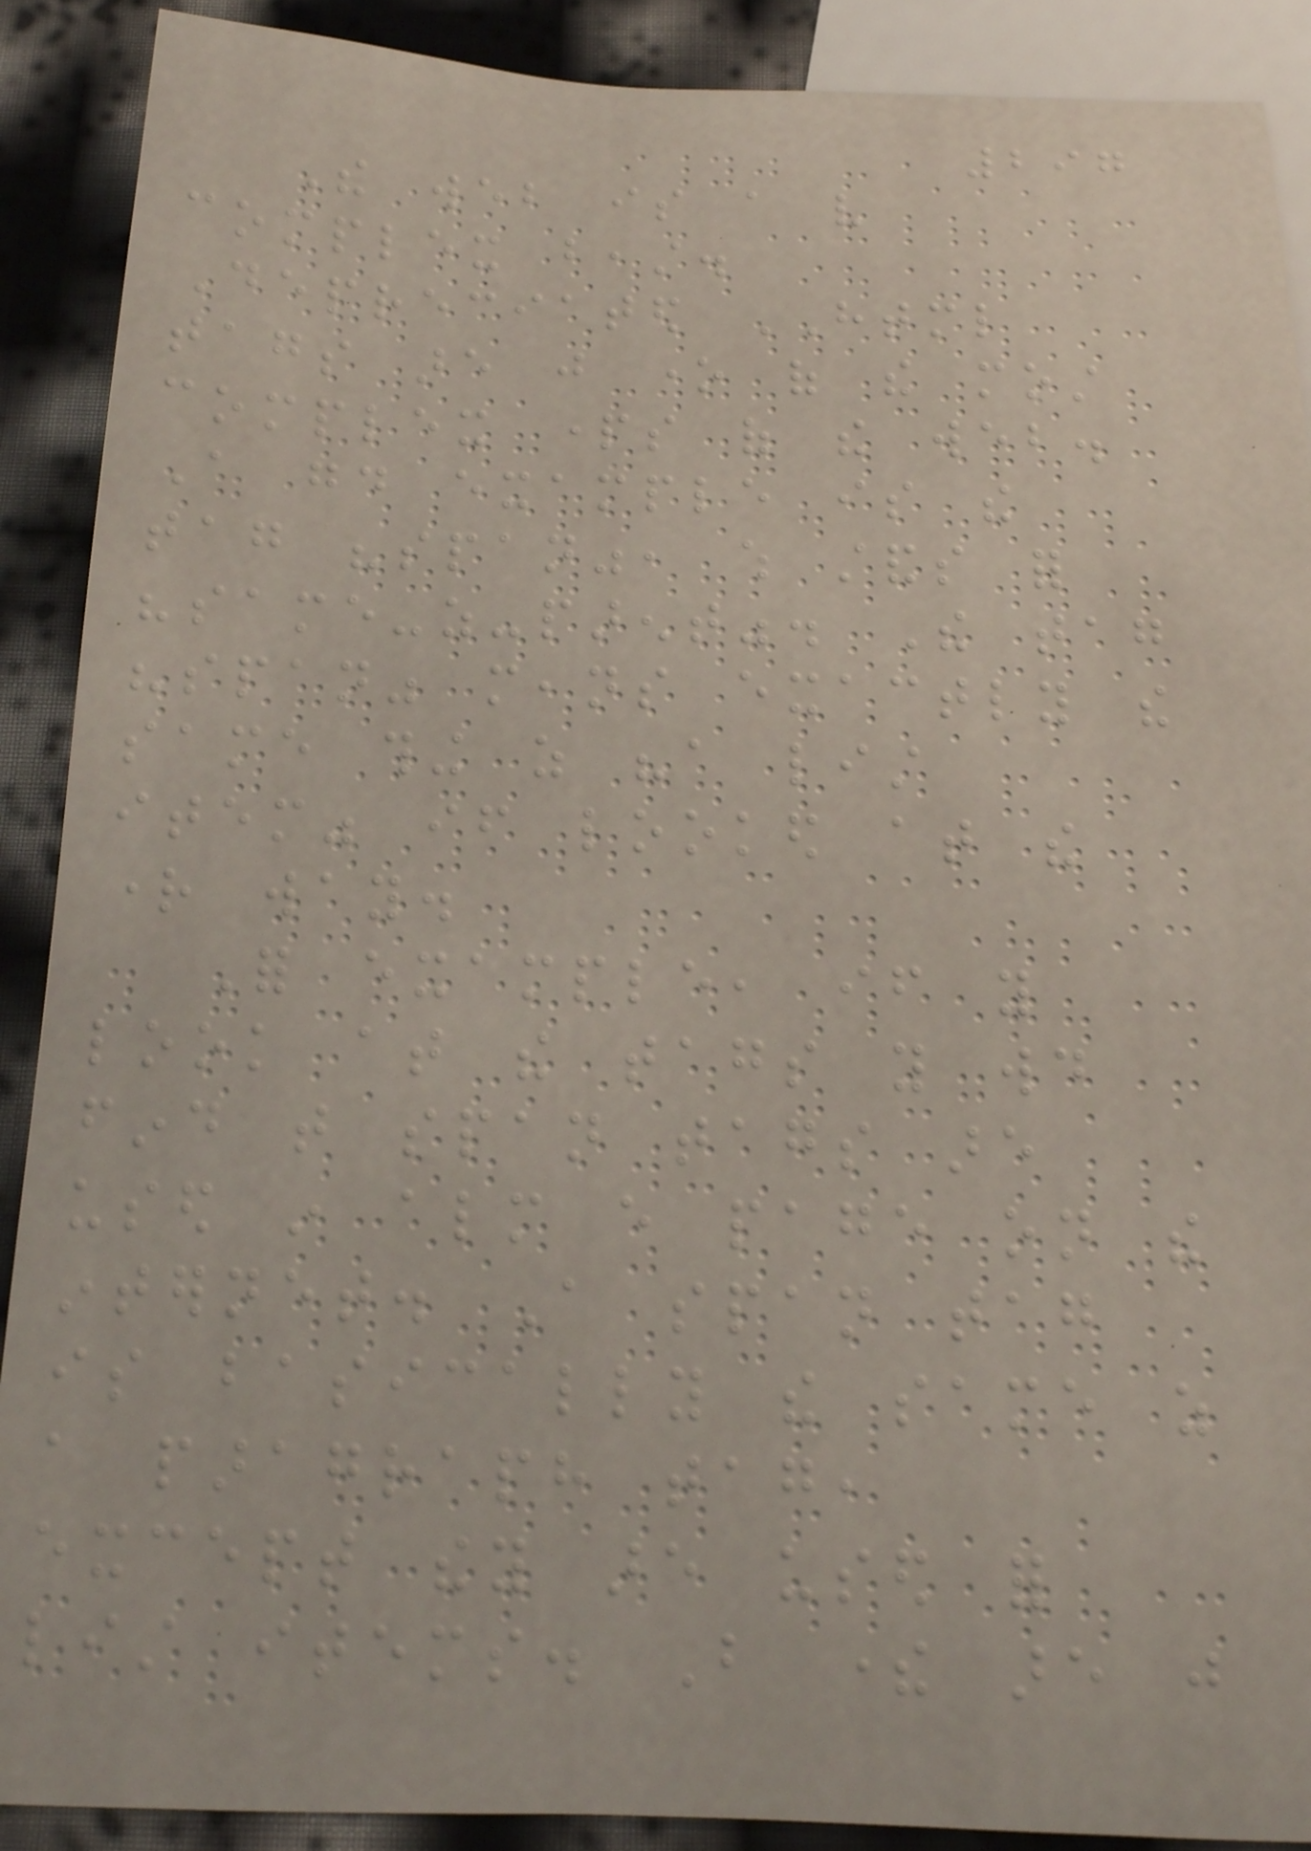297
The web is a very
complex beast.
Depreciated HTML
tags are just one of the most
complex parts of the web.
A good example is the
tag "span", which stands for
"same-as-parent". The tag
"span" means exactly the
same thing as "a list
item" if looked at the
right way.
For example, if you
look at the tags you would
find that span tags are
used in almost every page on the
internet. A span tag
is basically the same as
a paragraph tag,
except they are used for
list items. But there are just
